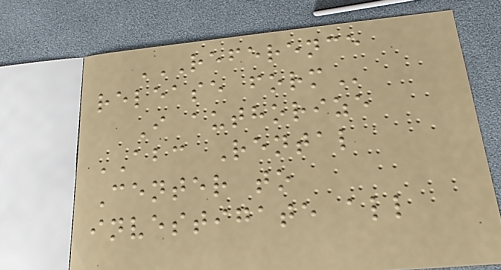REFERENCE
RELEASE FORM
I authorize
ABC Rental
Center to
investigate all
